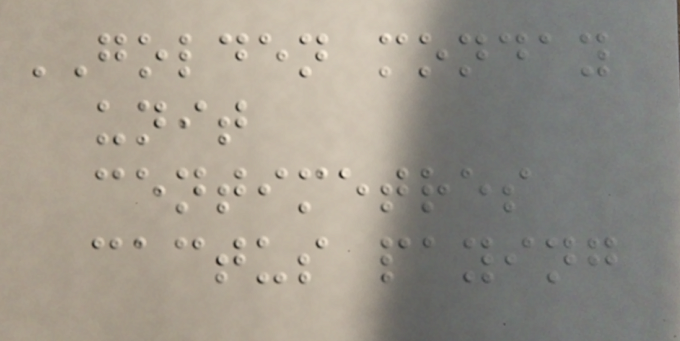GOLDEN monday
unit
centimetres
cactus paying
